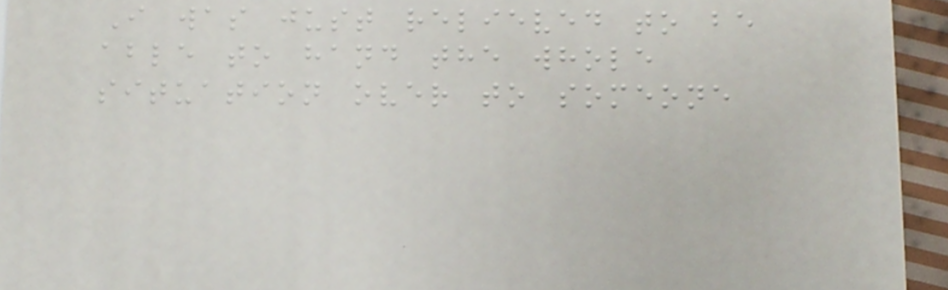I was just relieved to be
able to hand the whole
situation over to someone
